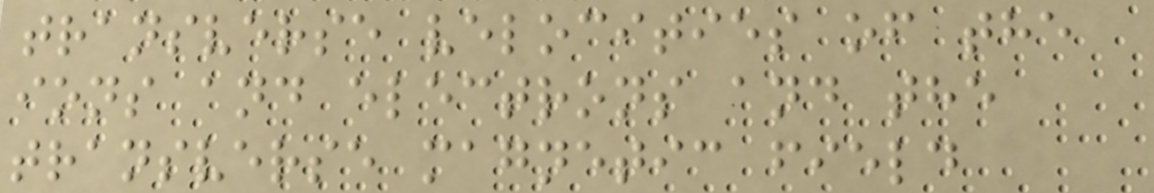transverse velocities of the
ions and electrons and the
transverse magnetic field
